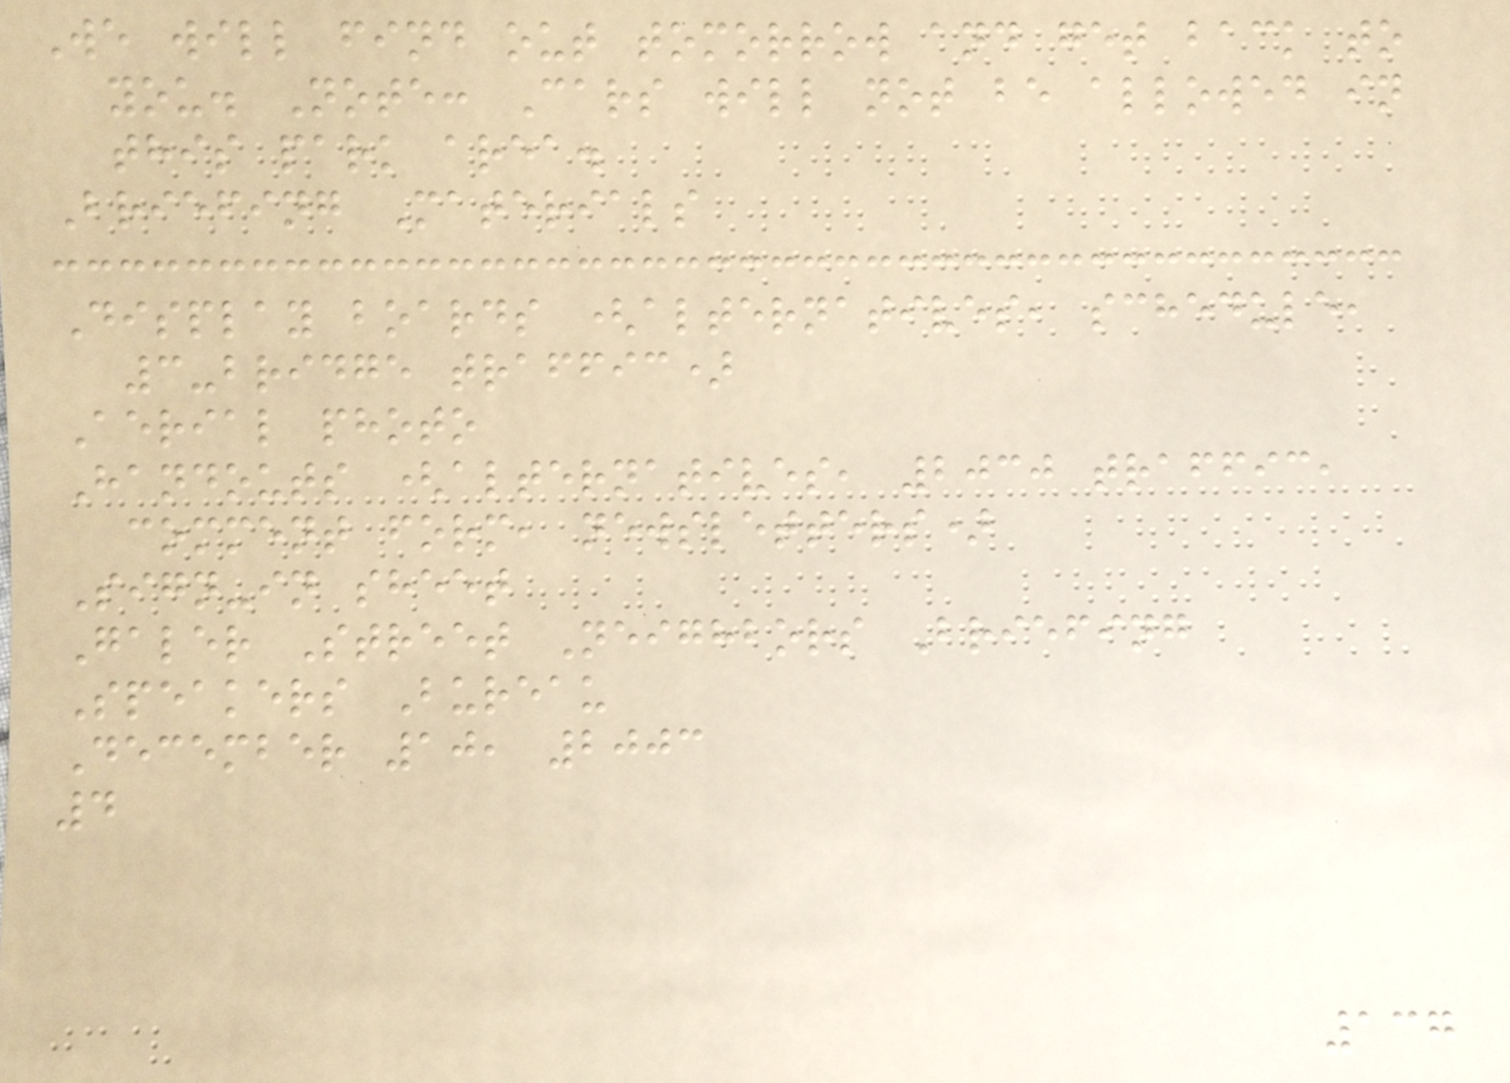We will find out tomorrow and get back to
you. Note: Cars will not be allowed in
this park area.
Briefing Materials
Display boards (alternatives, schedule,
3-bridge traffic)
Aerial photo
Handouts (alternatives, 2030 traffic,
comment form, newsletters)
Sign-in sheet
Galer Street Neighbors Briefing
Speakers Bureau
December 10, 2003
4
137
